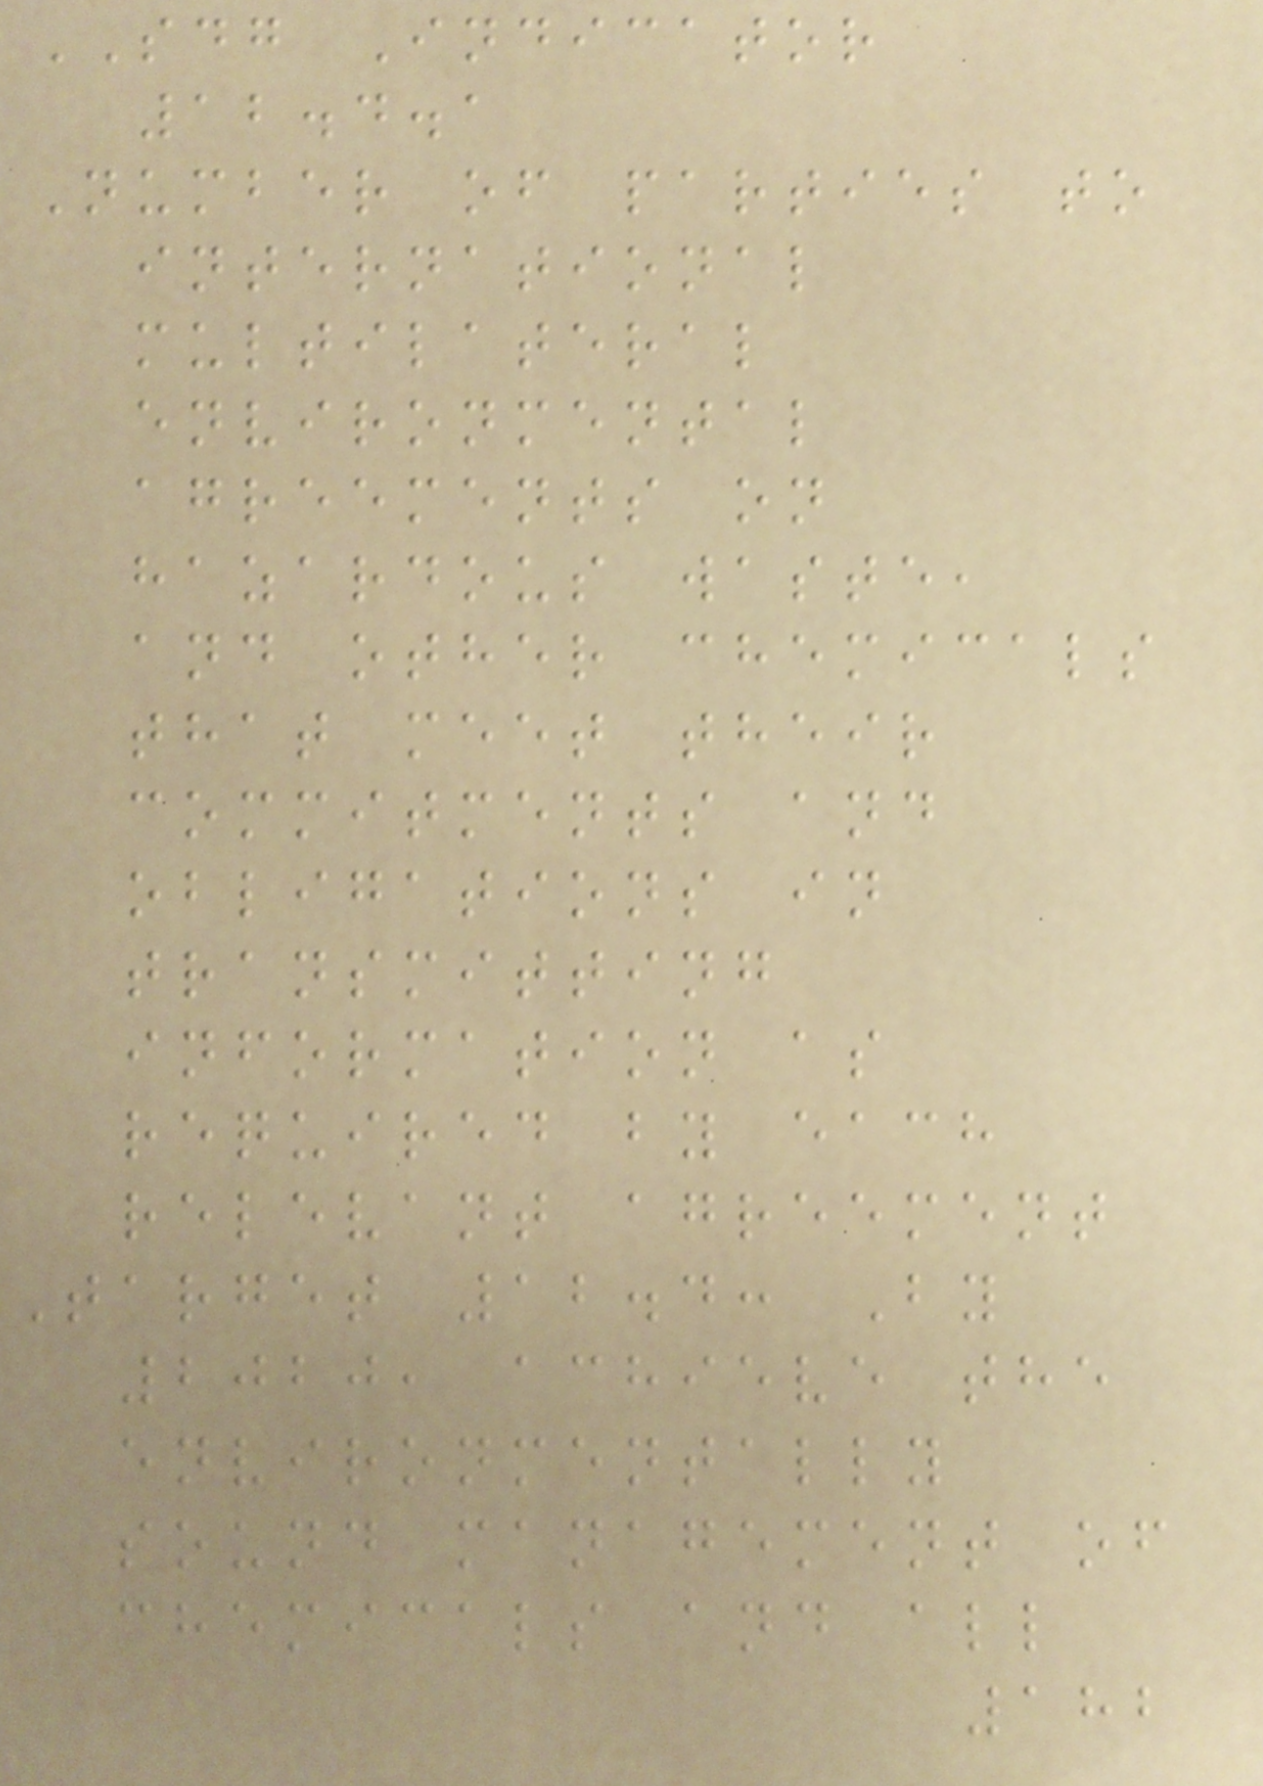SDG Indicator
12.4.1
Number of parties to
international
multilateral
environmental
agreements on
hazardous waste,
and other chemicals
that meet their
commitments and
obligations in
transmitting
information as
required by each
relevant agreement
Target 12.4: By
2020, achieve the
environmentally
sound management of
chemicals and all
182
